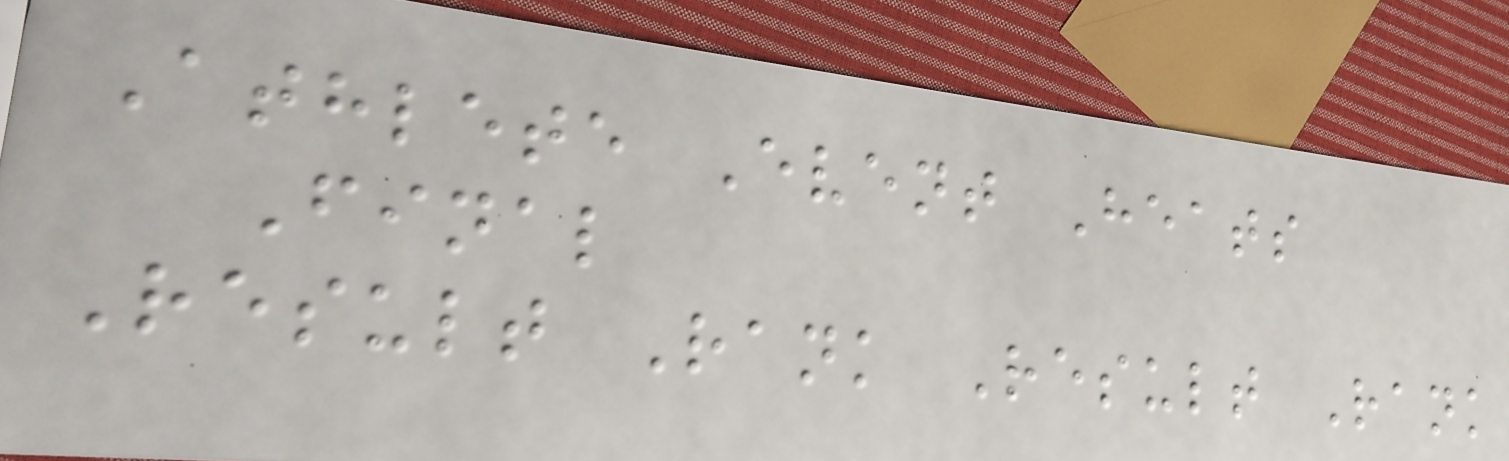Athlete Event Heats
Final
Result Rank Result Rank
